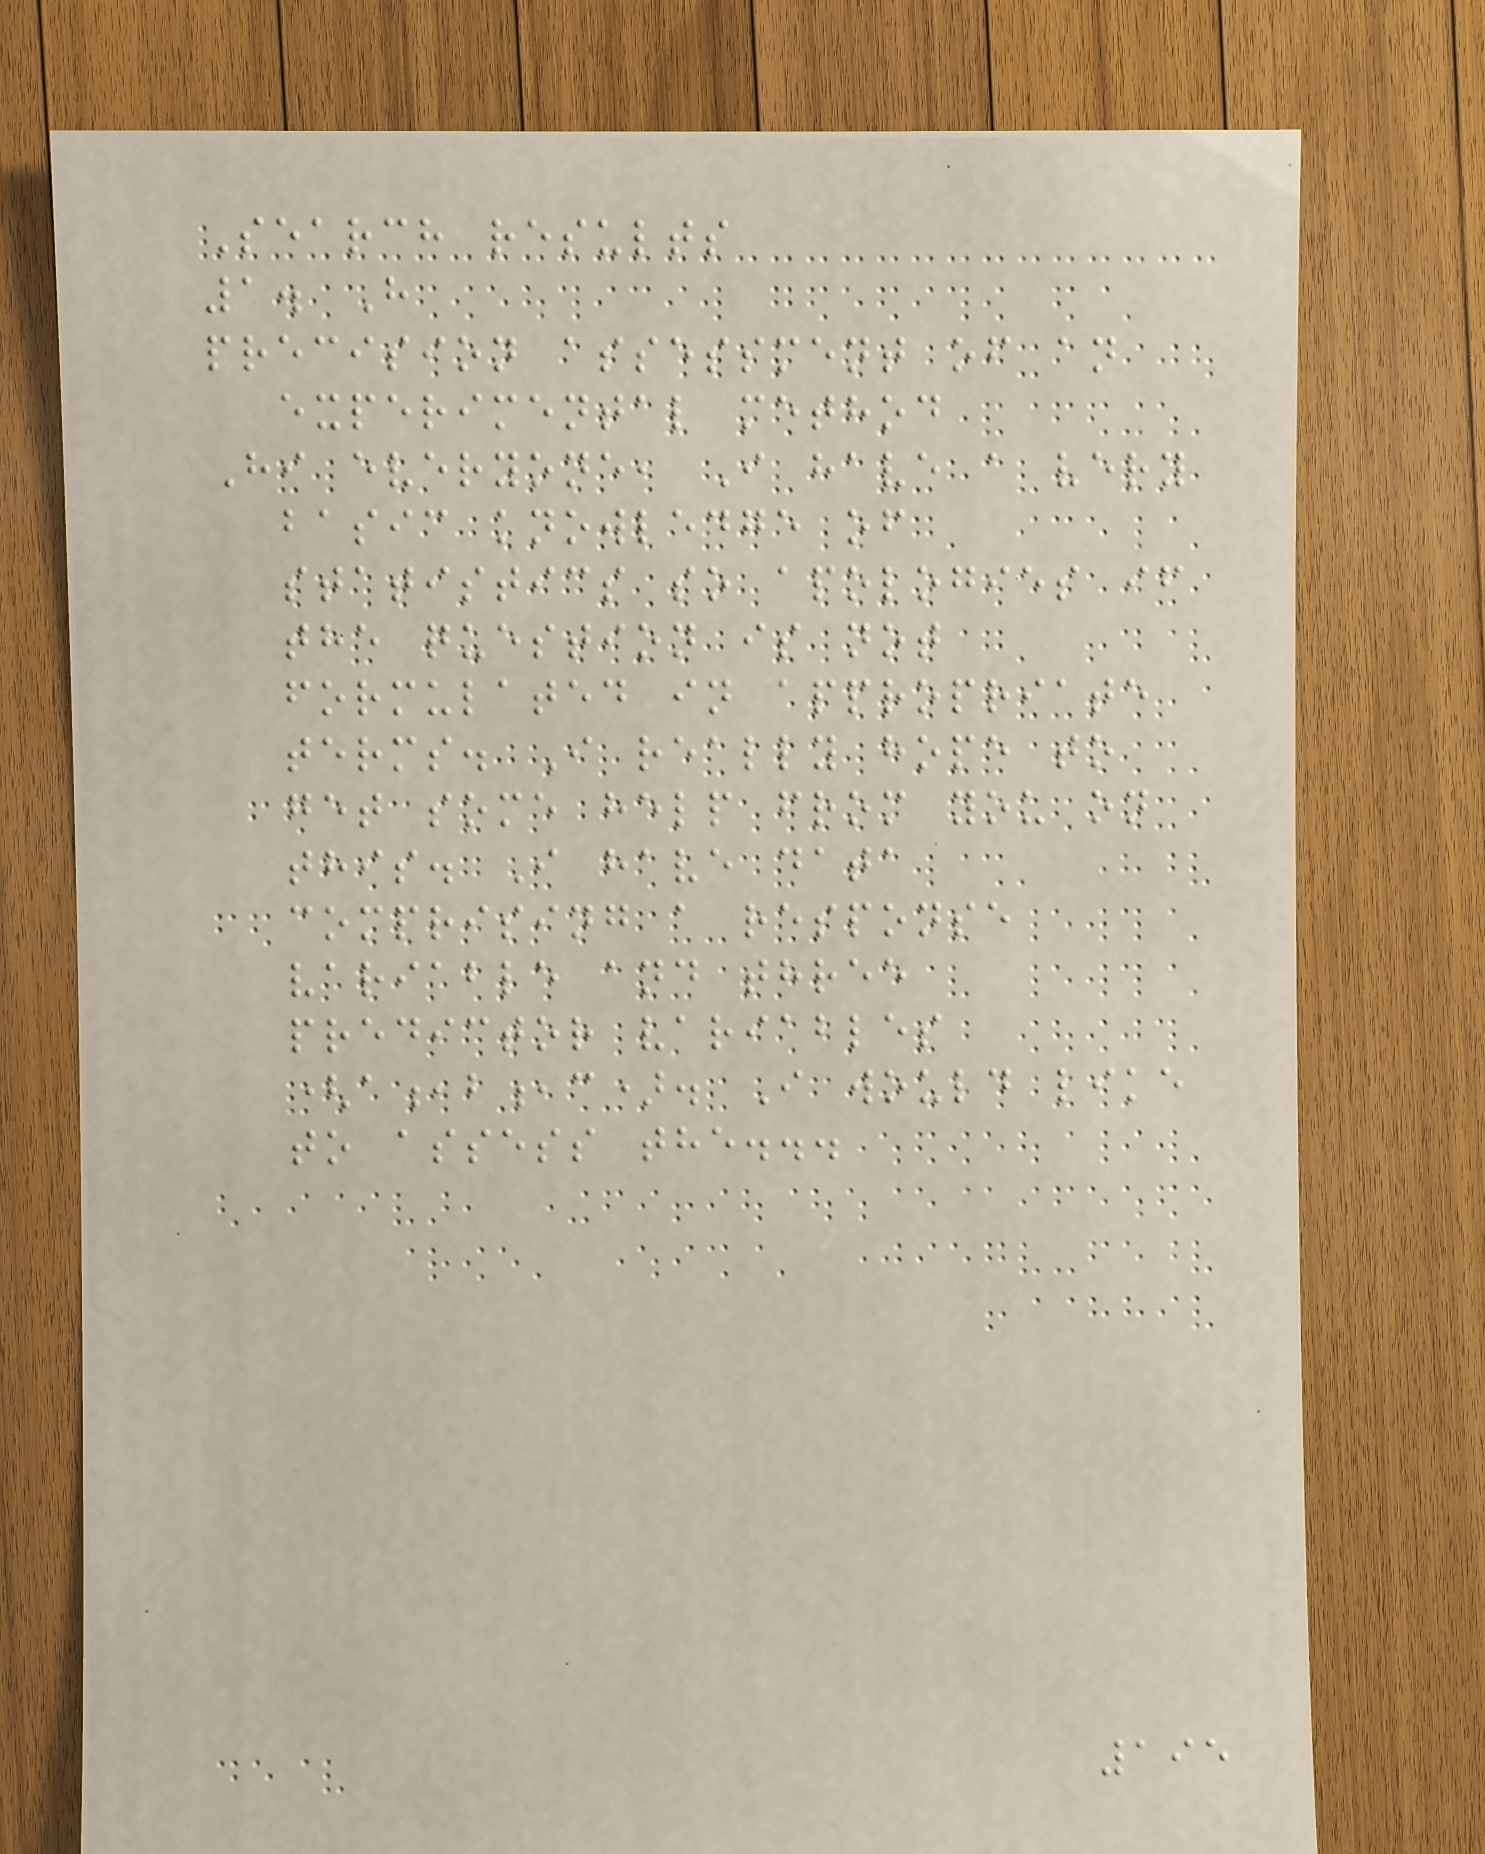Search results
1. H
precision assessment of an
experimental method
Hi everyone, I have a very
basic knowledge of
statistics so apologies if
the question is not
formulated in appropriate
terms. I really hope to
get some help from you on
this. I have data
comprising a response
variable and three
predictor variables
(a,b,c). I would like
to assess the...
195
